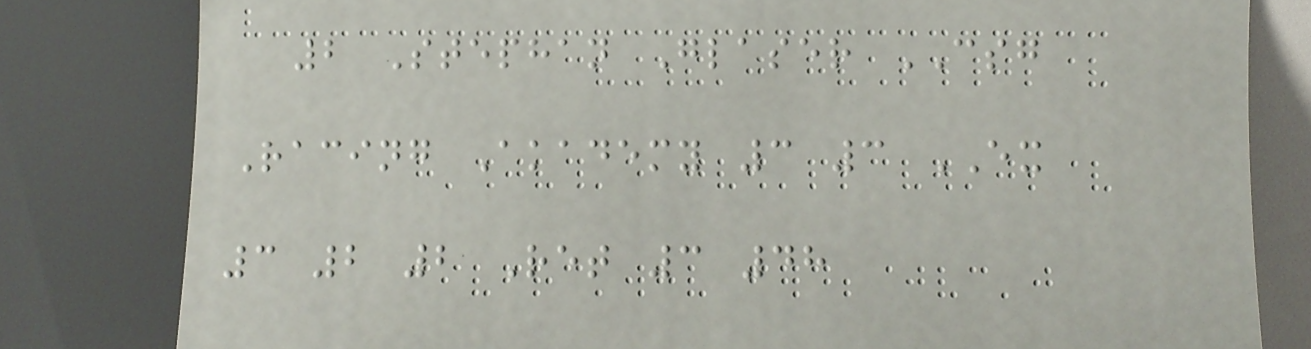2 Stephan Glaser CSG
Racing Akademy 3 3 EX
3 2 2 Ret 3 48
